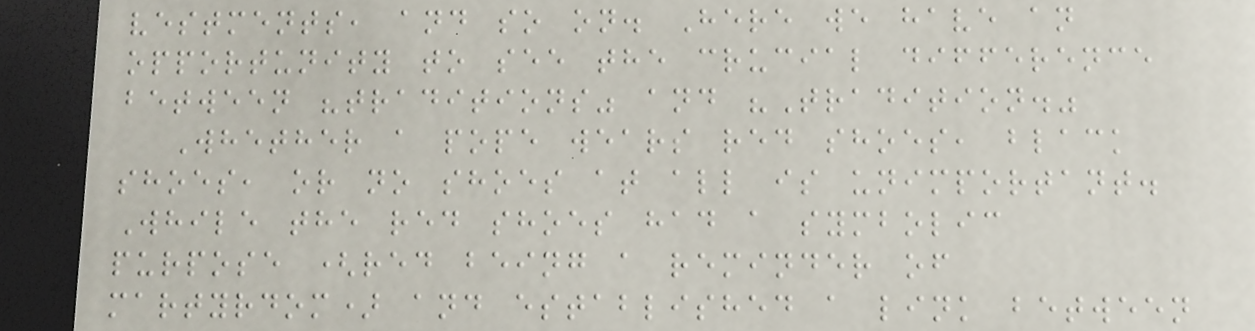vestments, and so on. Here we have an
opportunity to see the crucial difference
between "traditions" and "Tradition."
Whether a pope wears red shoes, black
shoes, or no shoes at all is unimportant.
While the red shoes had a symbolic
purpose (red being a reminder of
martyrdom) and established a link between
